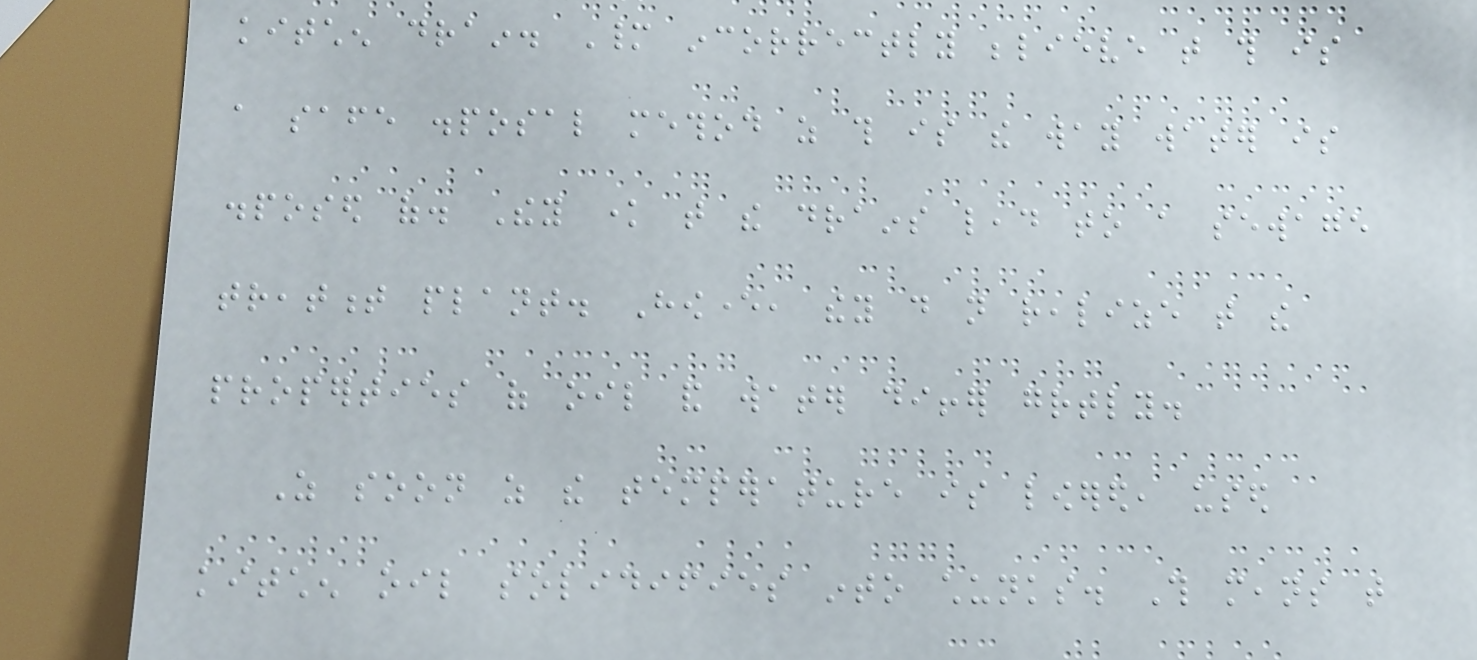kitchen drain. Many incorrectly believe that this is
a safe disposal method as this is the way water is
disposed of. They know that the drains lead to a sewage
treatment plant. However, they do not realize that the
properties of oil and water differ greatly.
As soon as the temperature is lowered, used
kitchen oil solidifies into chunks. This means that
